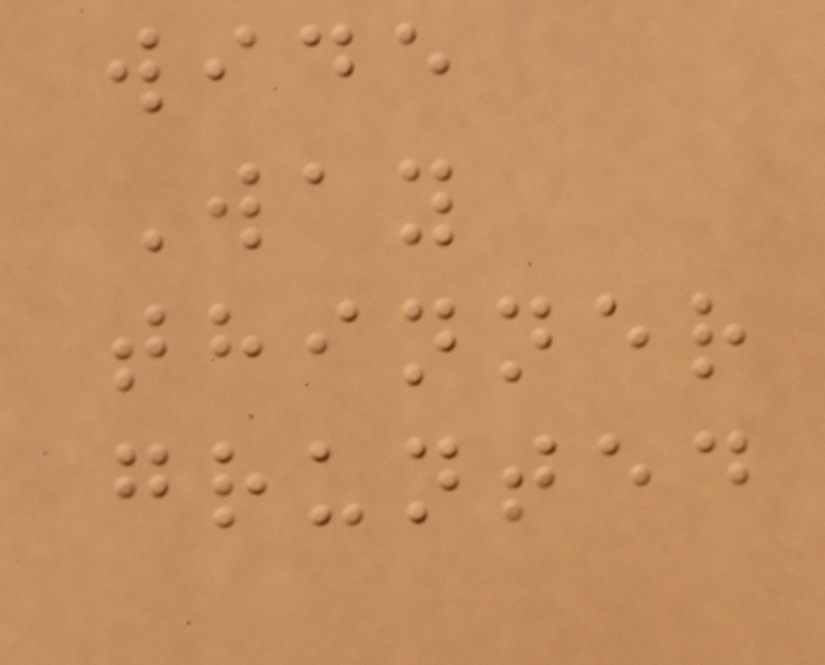wide
Way
thinner
grunted
